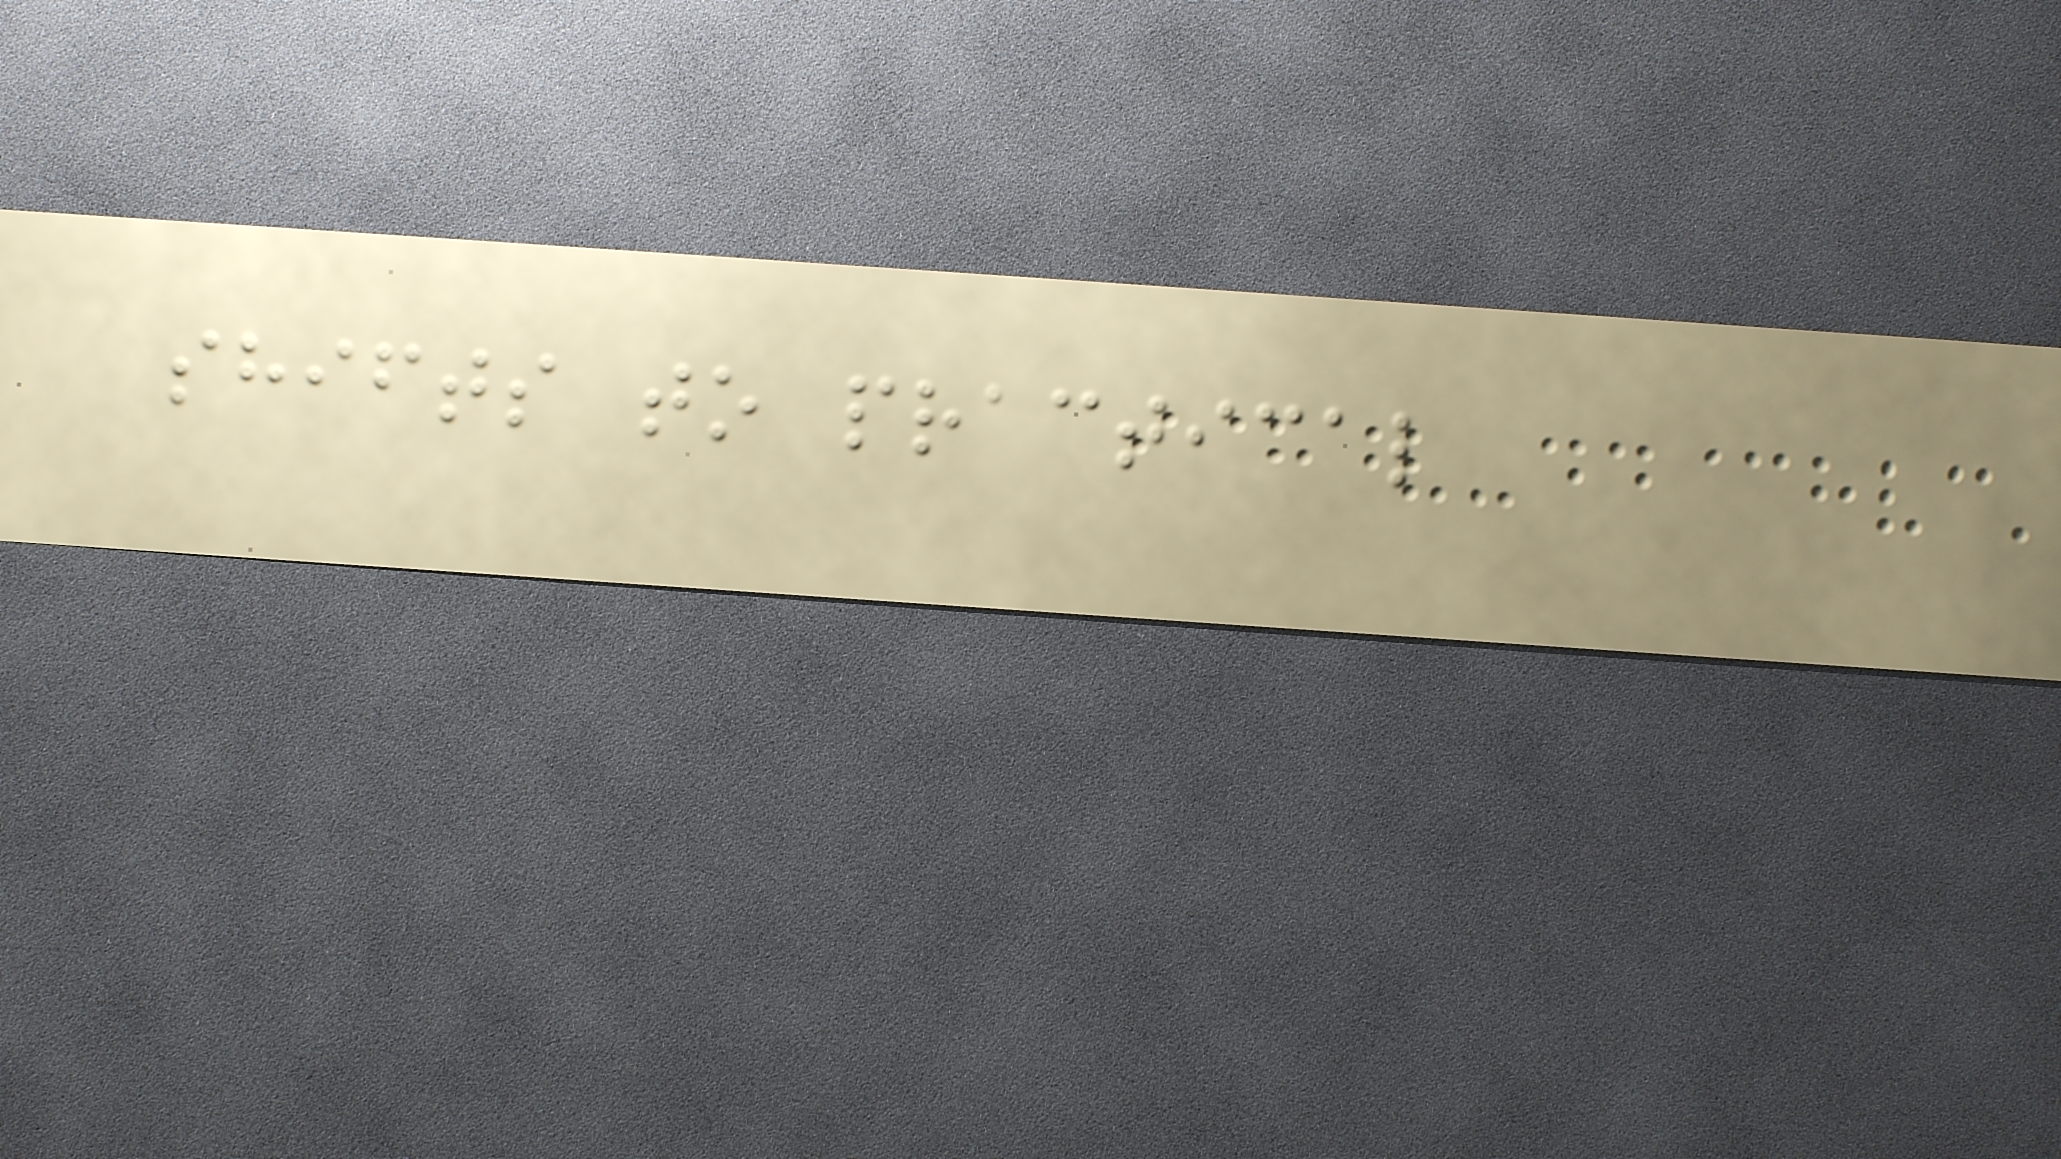shifts to practical
